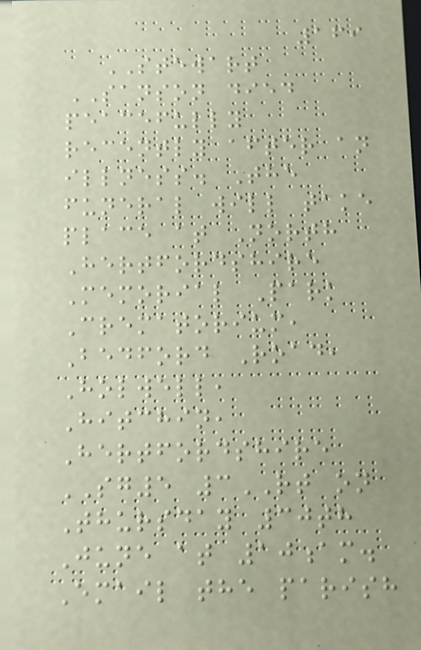169
STEWART
SANSON died
peacefully
recently after an
illness. The
funeral will take
place at North
Hertfordshire
Memorial Park
Crematorium,
Bedford Road,
Holwell,
Hitchin,
Hertfordshire
SG5 3RT on
Thursday 30th
June at 10am.
Email the parish
